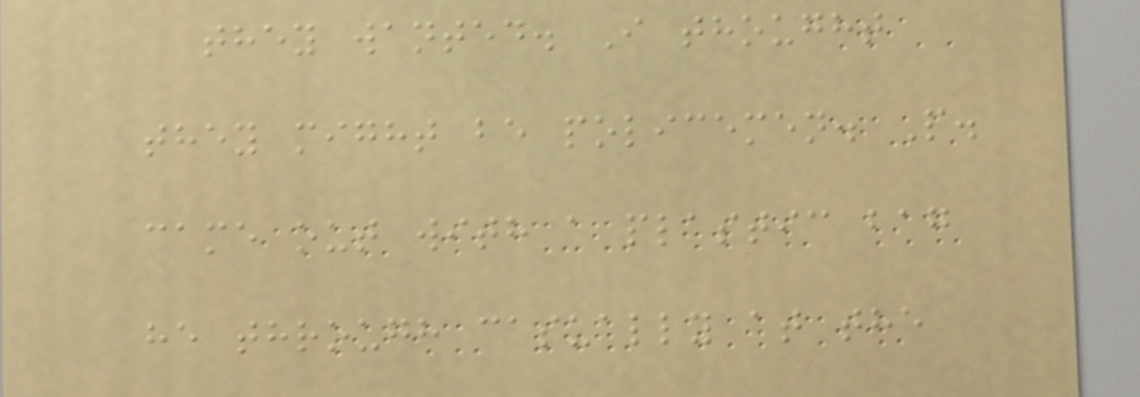they wanted. I thought
they might be policemen. P.
came out with a plastic bag
he through casually at the
